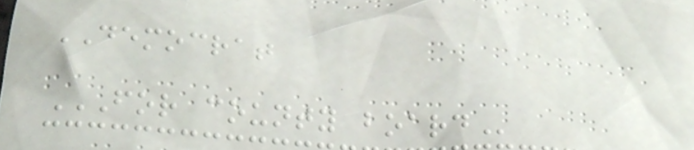DEMOCRAT
FOR COUNTY BOARD
